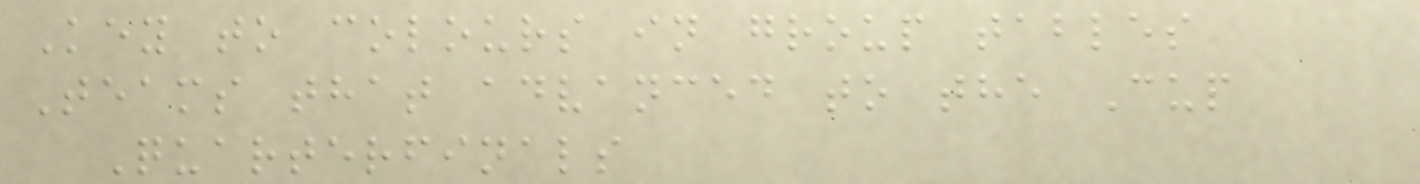Key to colours in group tables
Teams that advanced to the Cup
Quarterfinals
